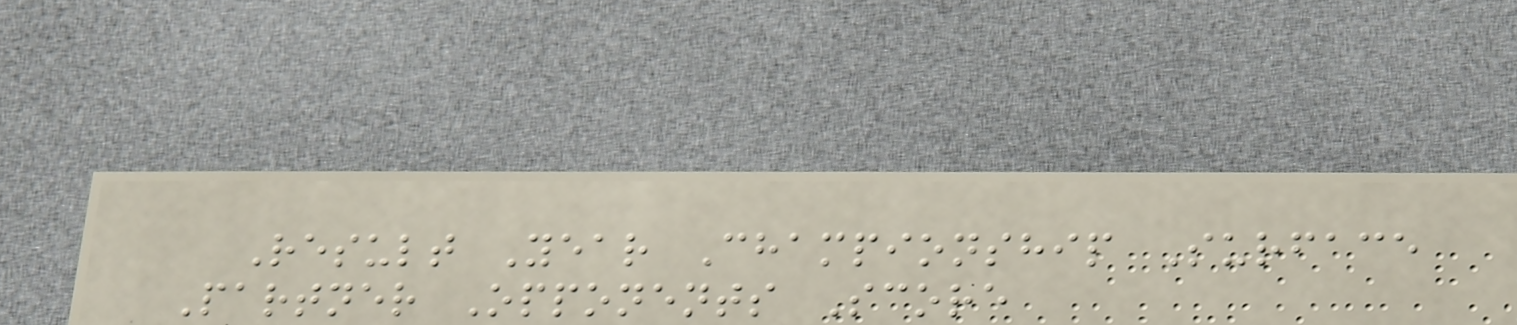Result Year Championship Surface
Partner Opponents Score
